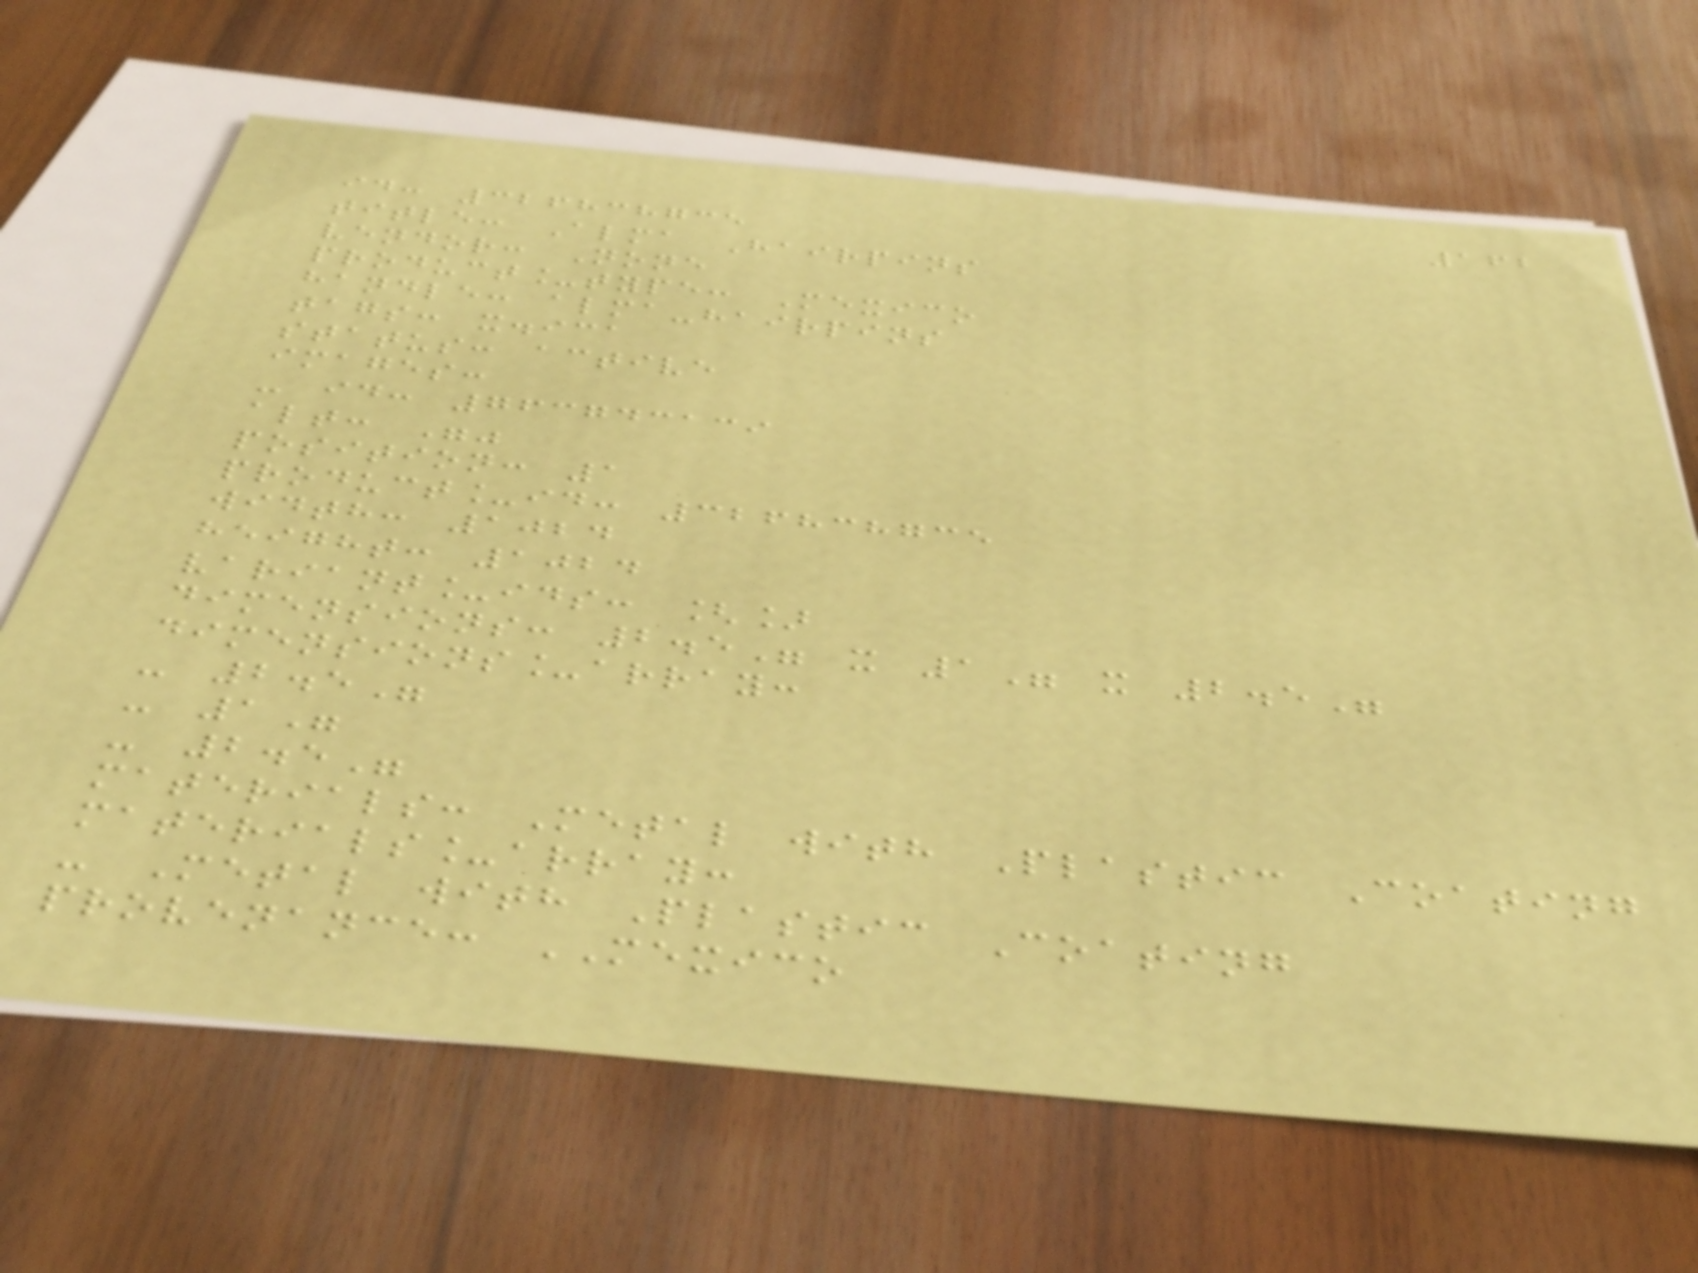162
id: 326838735
title: Alma Hairpins
vendor: None
product_type: Mexico
handle: alma-hairpins
tags: x.ica
status: active
images:
- id: 763743139
alt: ""
position: 1
product_id: 326838735
width: 1024
height: 1024
variant_ids: []
dimensions: 2.5" x 1" x 2.5"
dimensions_array:
- 2.5"
- 1"
- 2.5"
materials: Metal with Plastic Coating
materials_array:
- Metal with Plastic Coating
provenance: MEXICO
